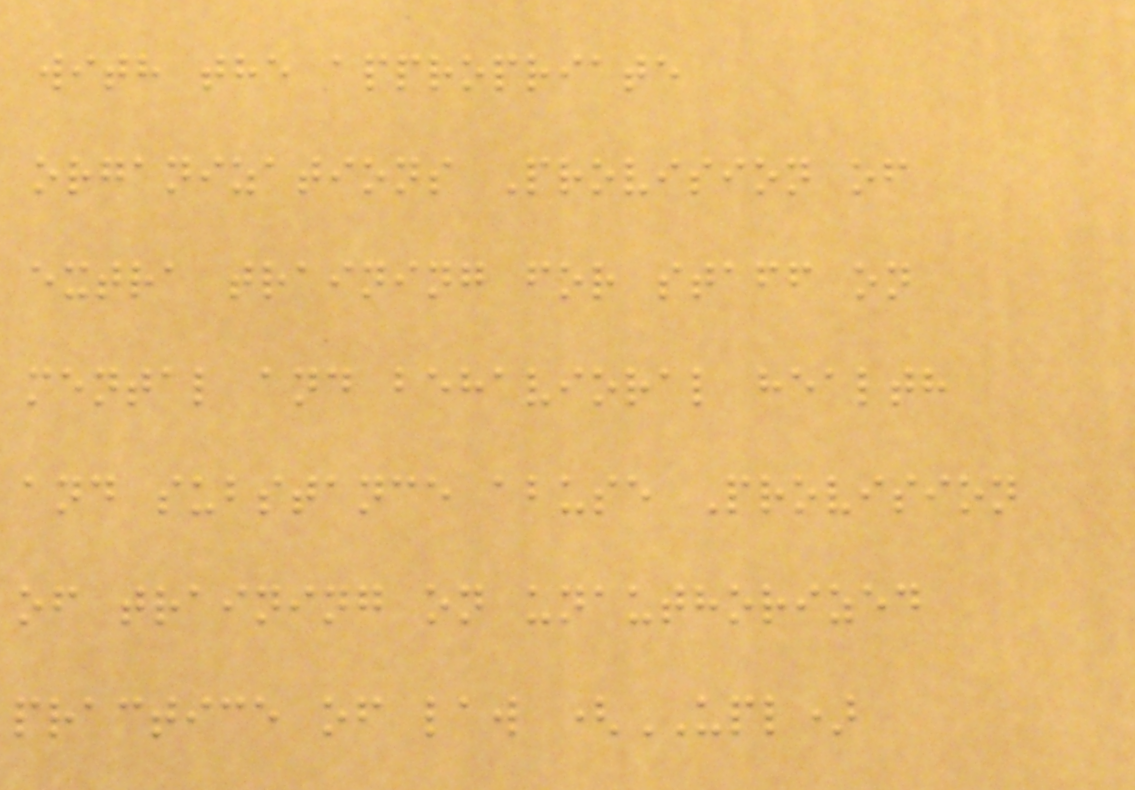with the appropriate
organizations Provision of
extra training for staff on
mental and behavioral health
and substance abuse Provision
of training on unauthorized
practice of law (UPL)
